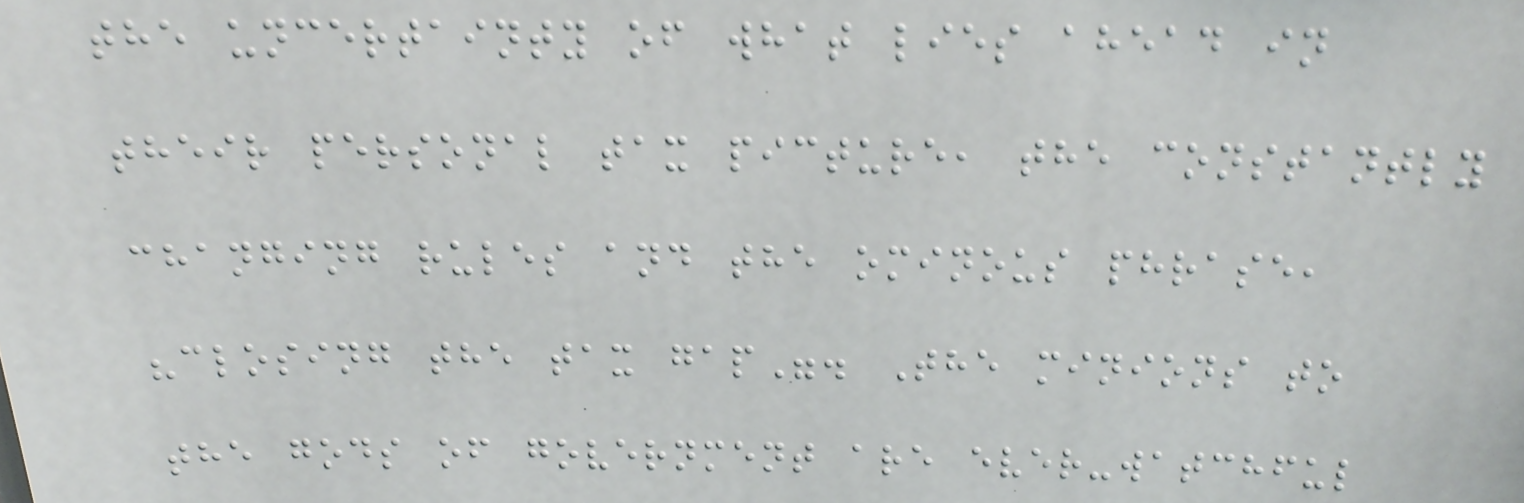the uncertainty of what lies ahead in
their personal tax picture, the constantly
changing rules and the ominous phrase,
"closing the tax gap". The minions to
the gods of government are ever-watchful
